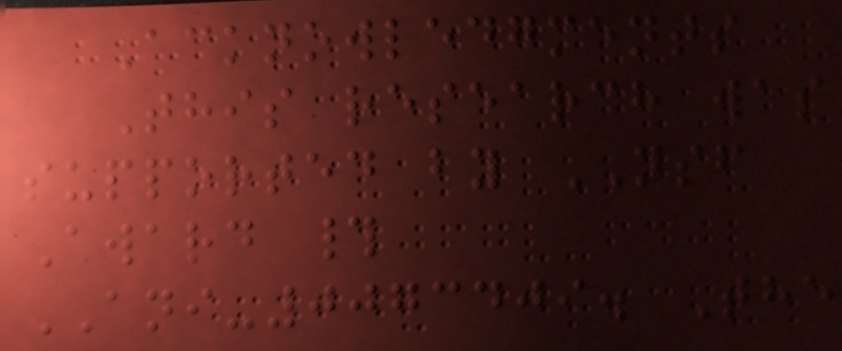Acknowledgments
This research was
supported by NSF
Award #
ANI-0073409. The
